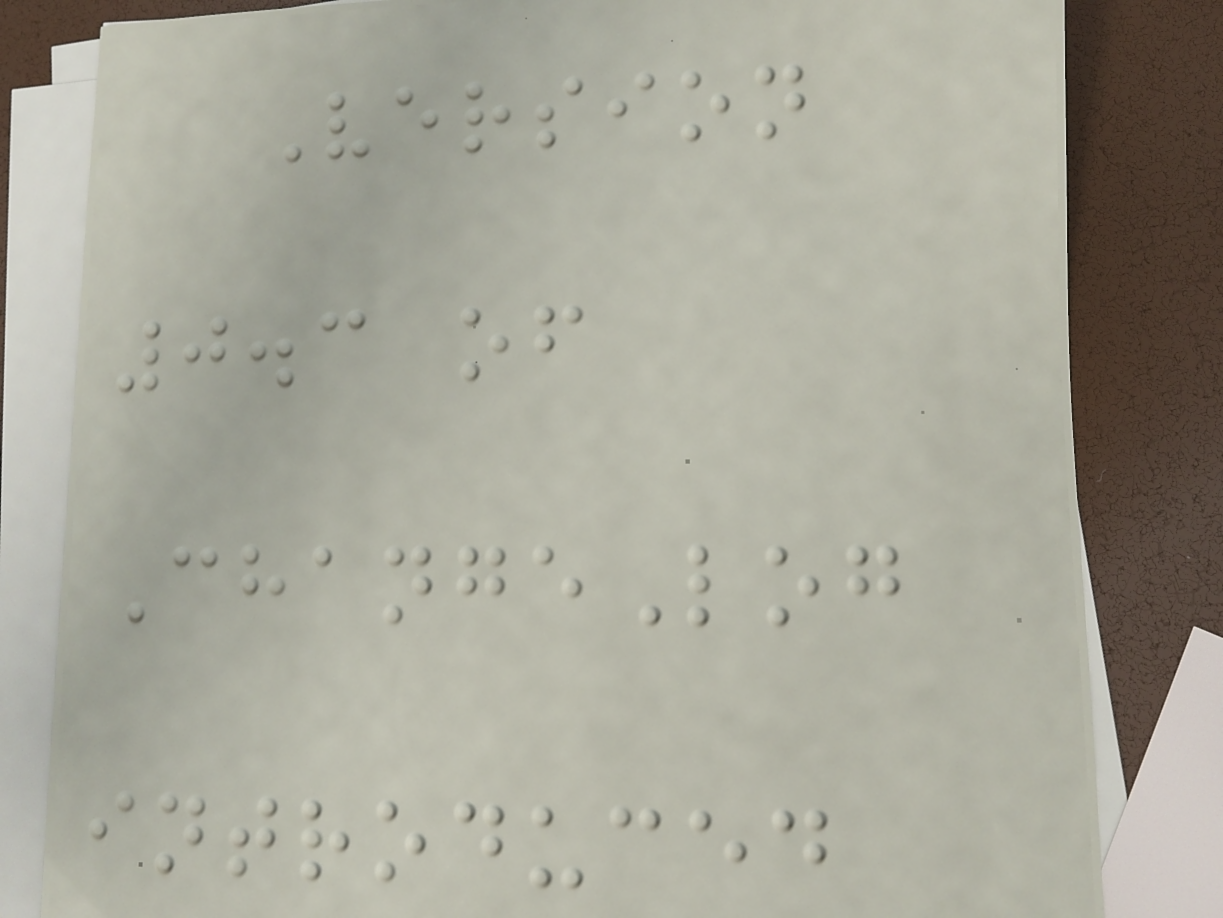Version
0.3 of
ChangeLog
introduced
